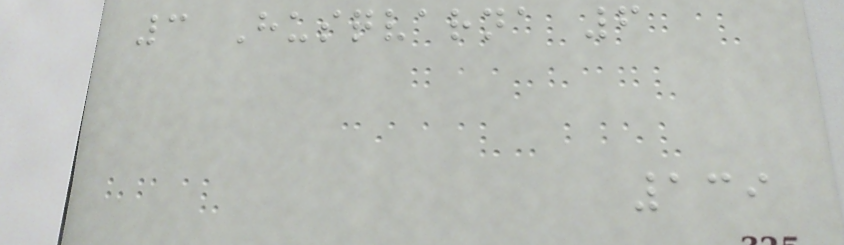3 Husqvarna 6
139
